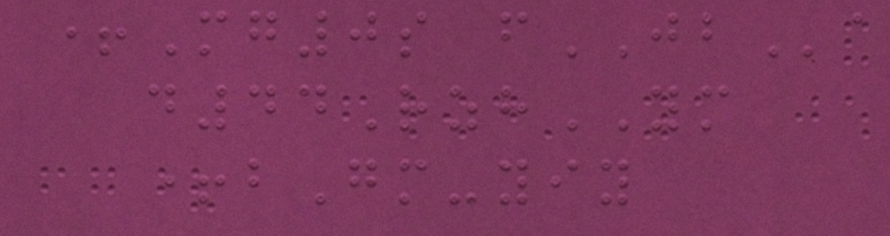+Mg0s fJBa
d44RzhYM
+bGm-yiy
